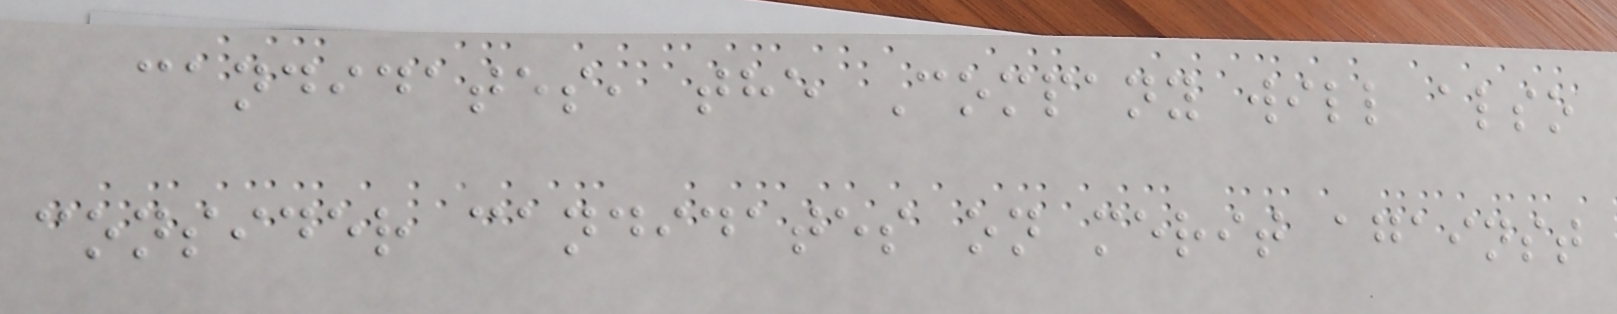candidates, the Company will also
consider candidates on merit against
